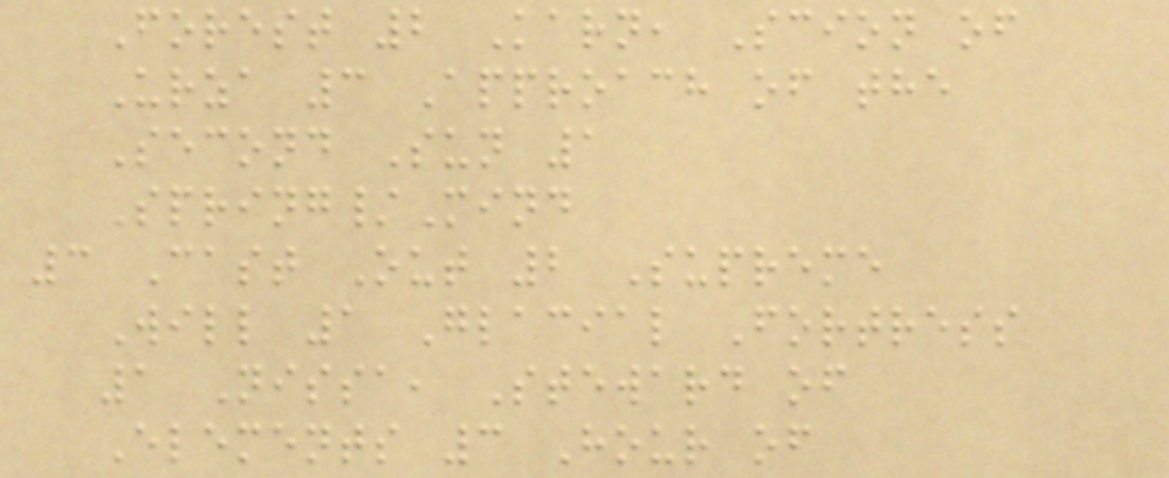Forest 2 Karn, Scion of
Urza 3 Approach of the
Second Sun 1
Spring/Mind
3 Cast Out 2 Supreme
Will 1 Glacial Fortress
1 Nissa, Steward of
Elements 3 Hour of
